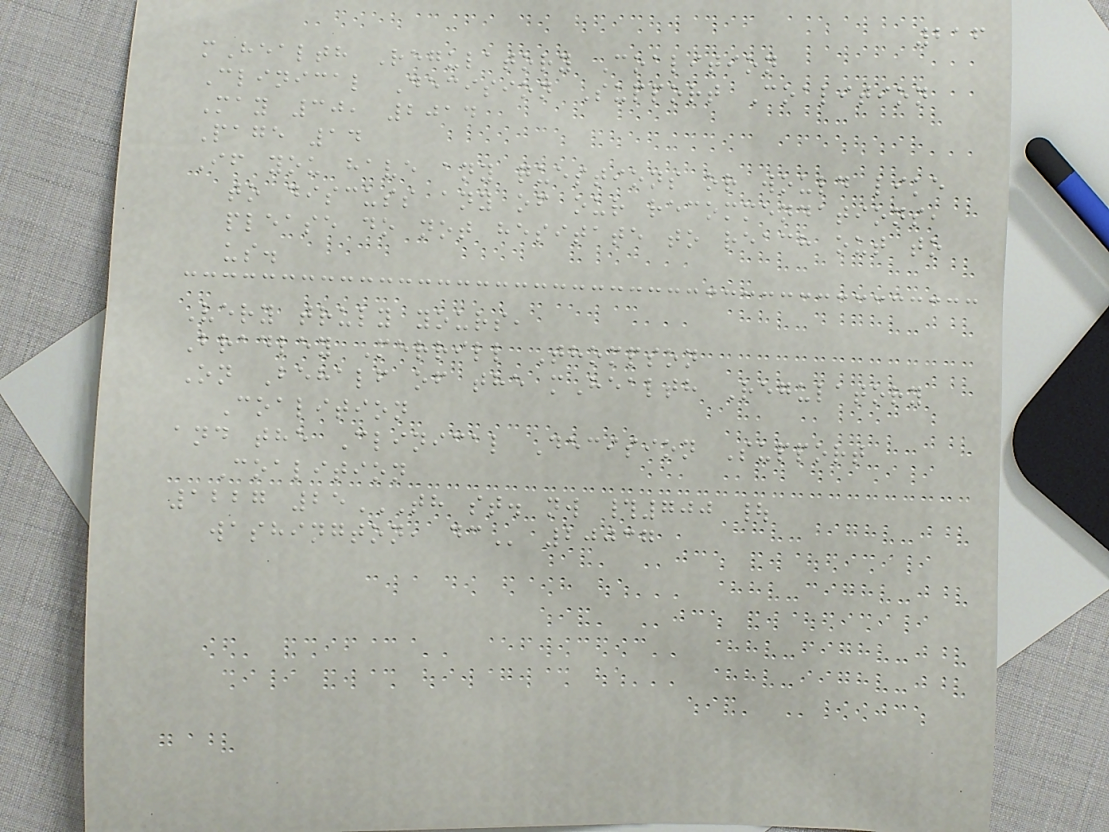216
mHealth Regulatory Coalition
Clinical Decision Support Coalition
May 30, 2014
Page 14
If you have any questions or would like
to discuss any of our recommendations,
please do not hesitate to reach out to
us.
Very truly yours,
Bradley Merrill Thompson
On Behalf of the mHealth Regulatory
Coalition
and the Clinical Decision Support
Coalition
1227 25TH ST. NW #700 |
WASHINGTON, DC 20037
